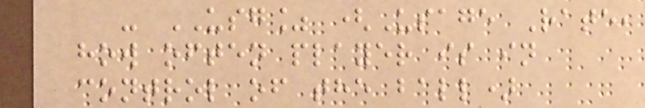- USG% (Usage Rate,
how often player is in
control of the ball)
